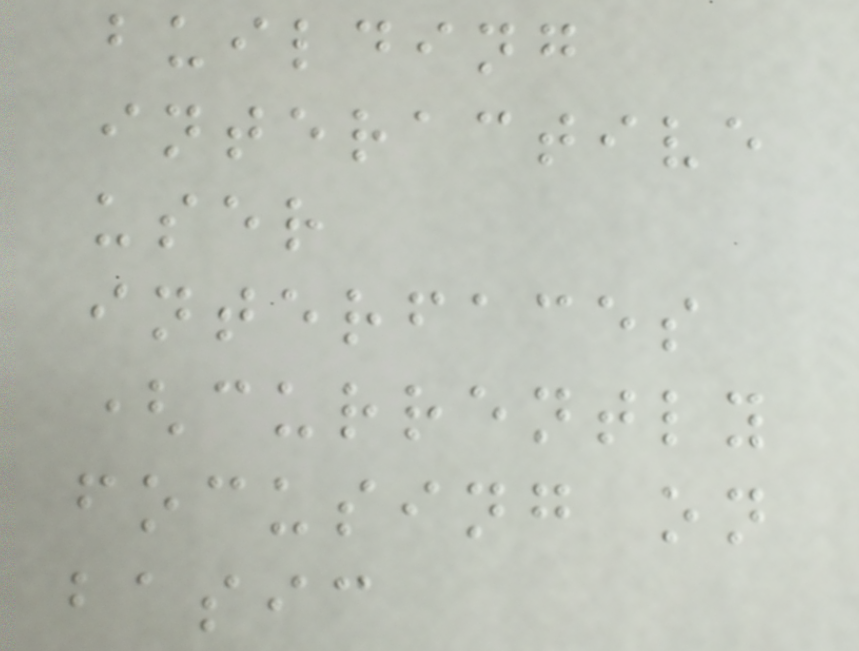building
interactive
user
interfaces
(currently
focusing on
basic
